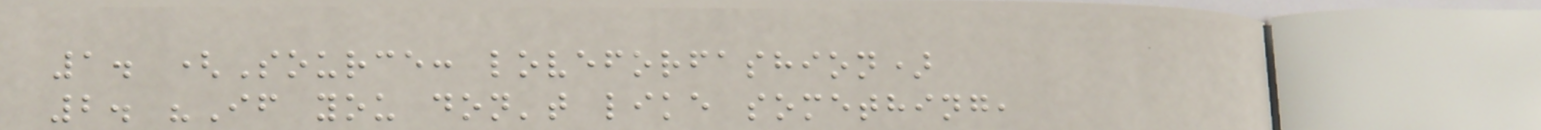1. (Source: loveforfashion)
2. "If you don't like something,
